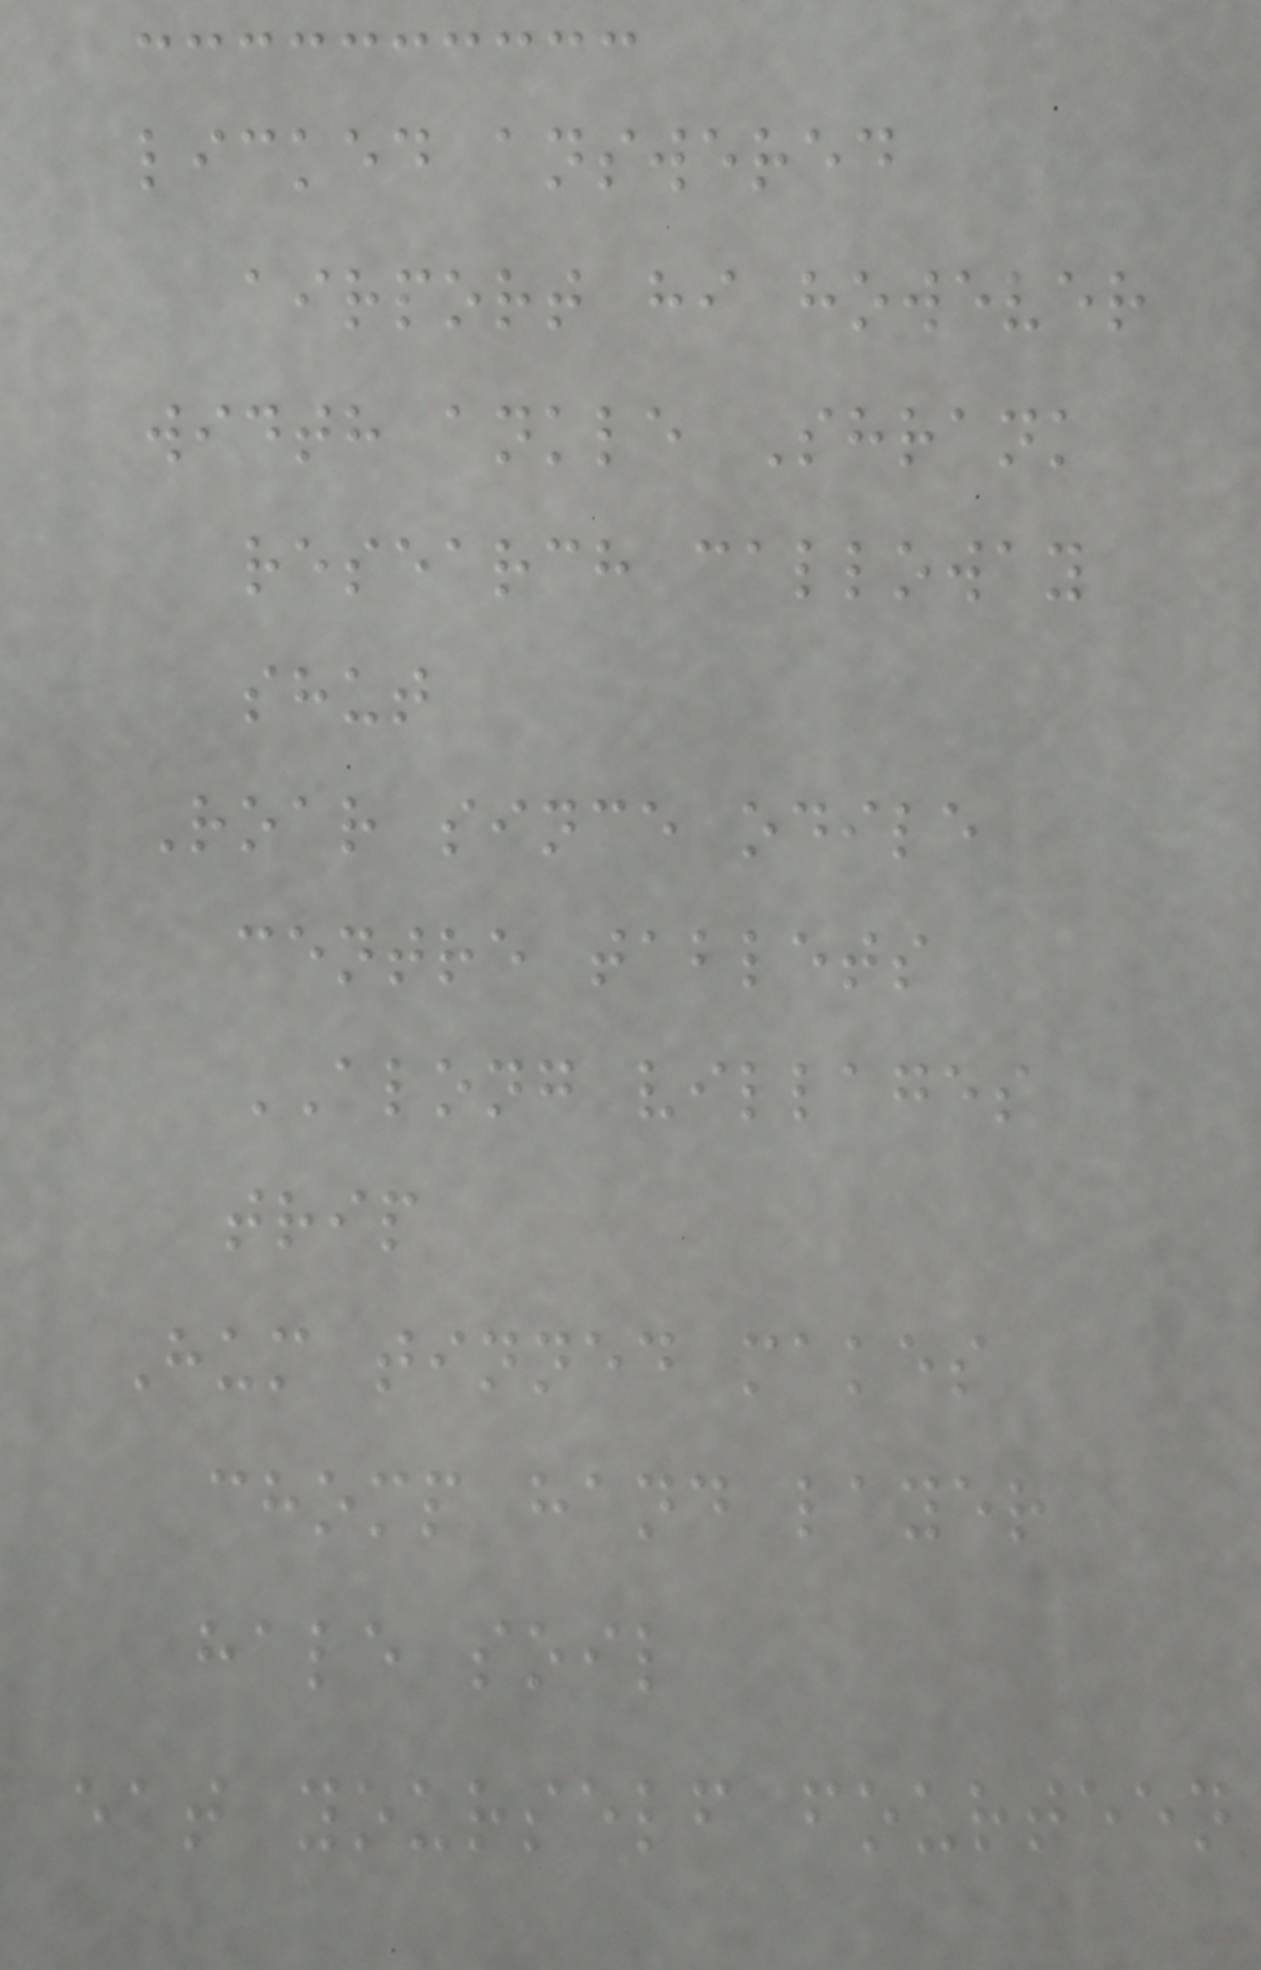licked answered
airport hi however
width ankle Shrank
research calloway
shut
Roar since odile
centre tablets
ALONG villages
trip
Hum tinned makes
chomp hand layer
hale soil
eat yourself fourteen
